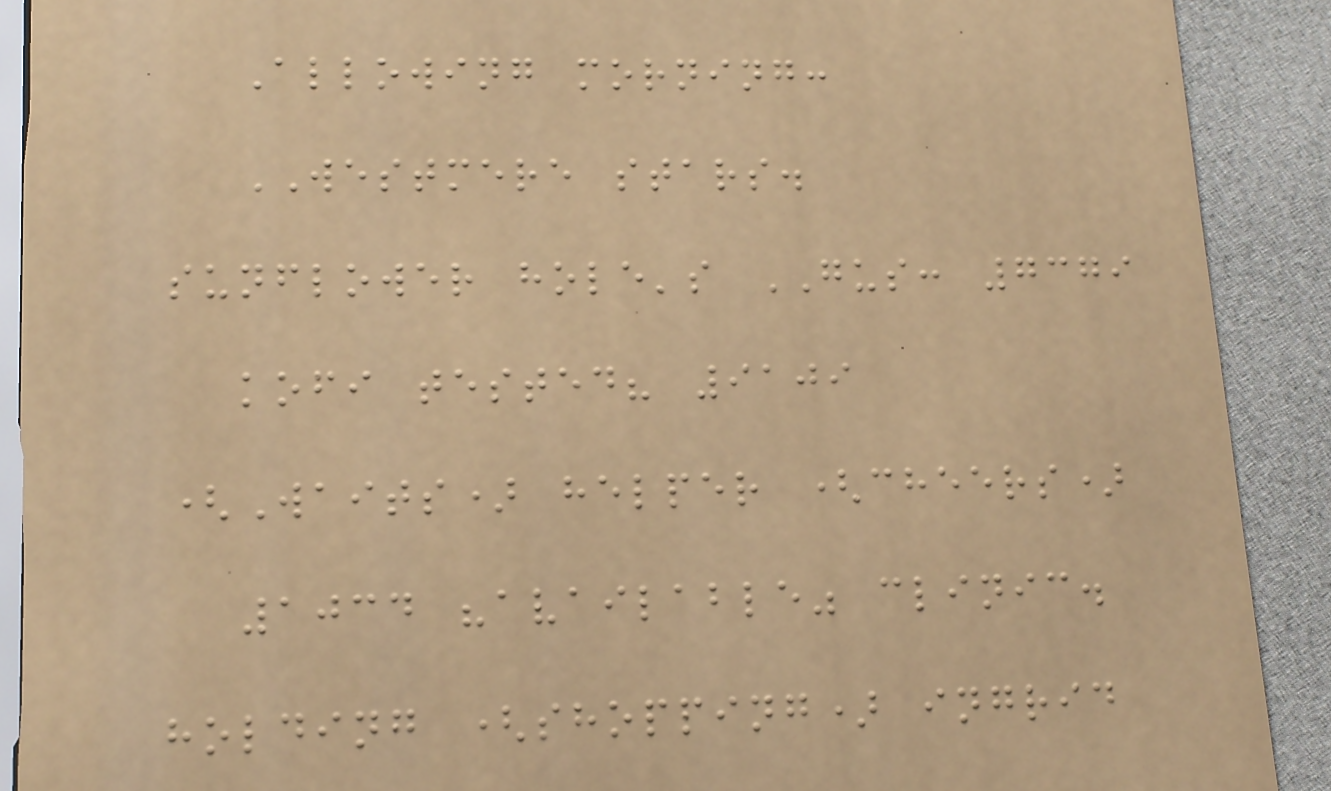Allowing morning:
WESTMERE stars.
sunflower hole's GUS: 7379
kofi tested? 9109
(Waits) helper (cheers)
1034 "available" clinic.
holding (shopping) ingrid
